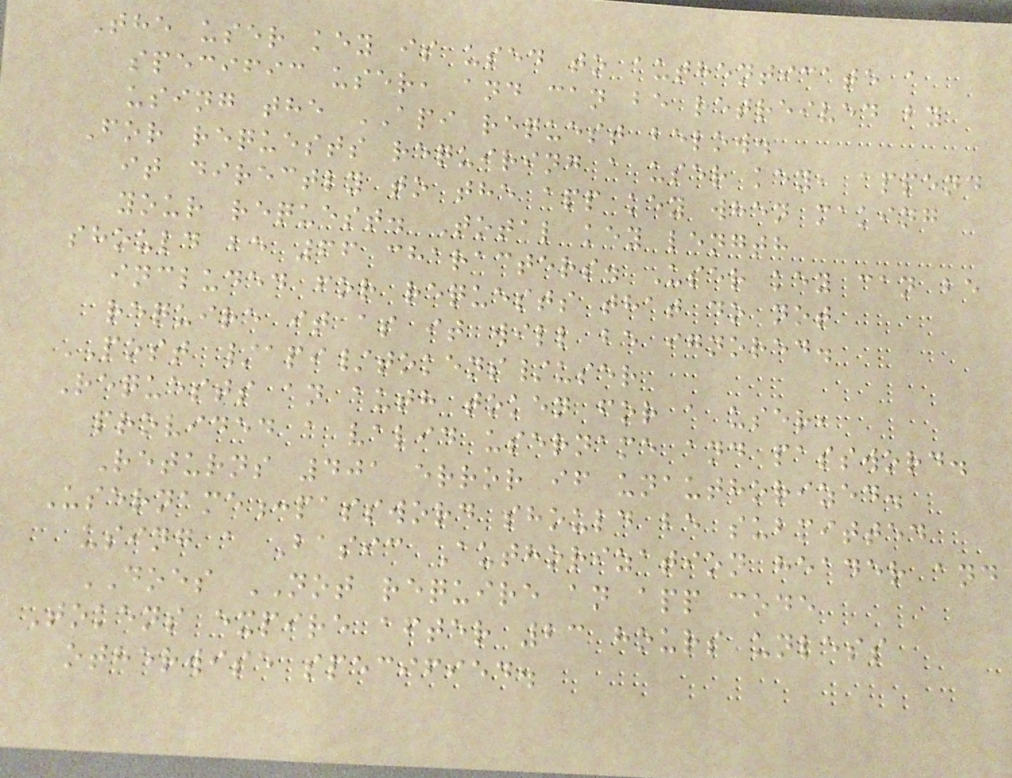The user key is used to authenticate a
specific user, and can be retreived by
using the API request below.
For requests requiring a user key, append
it directly to the app key when making
your request. Total key length
should be 66 characters. User key can be
included for requests that do not
require it as it will be ignored.
POST /api/tokens/user
Requests an auth token for a user,
provided a valid username and password.
Returns 401 error if unauthorized.
Username:password should be submitted
using a Basic Authorization header and
DOES NOT require an app code
Tokens expire after 23 hours unless
otherwise specified.
